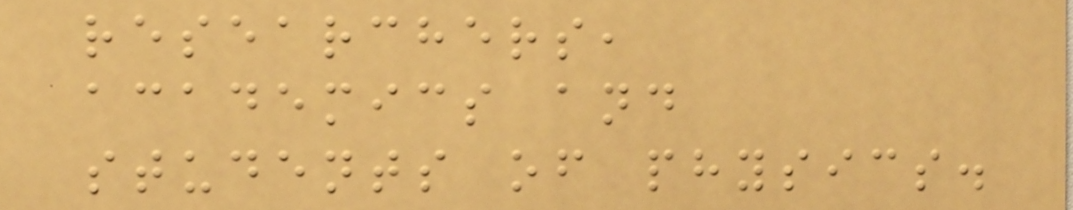researchers,
academics and
students of physics.
